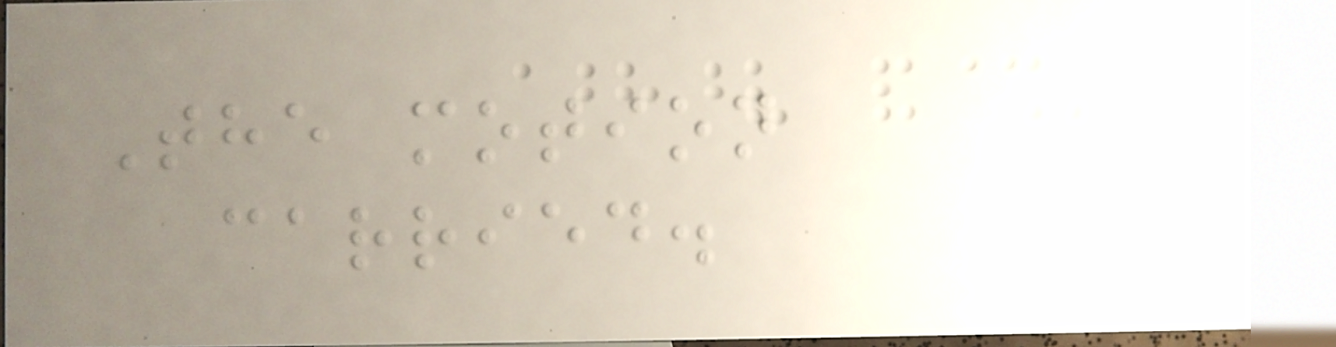The motion
carried.
